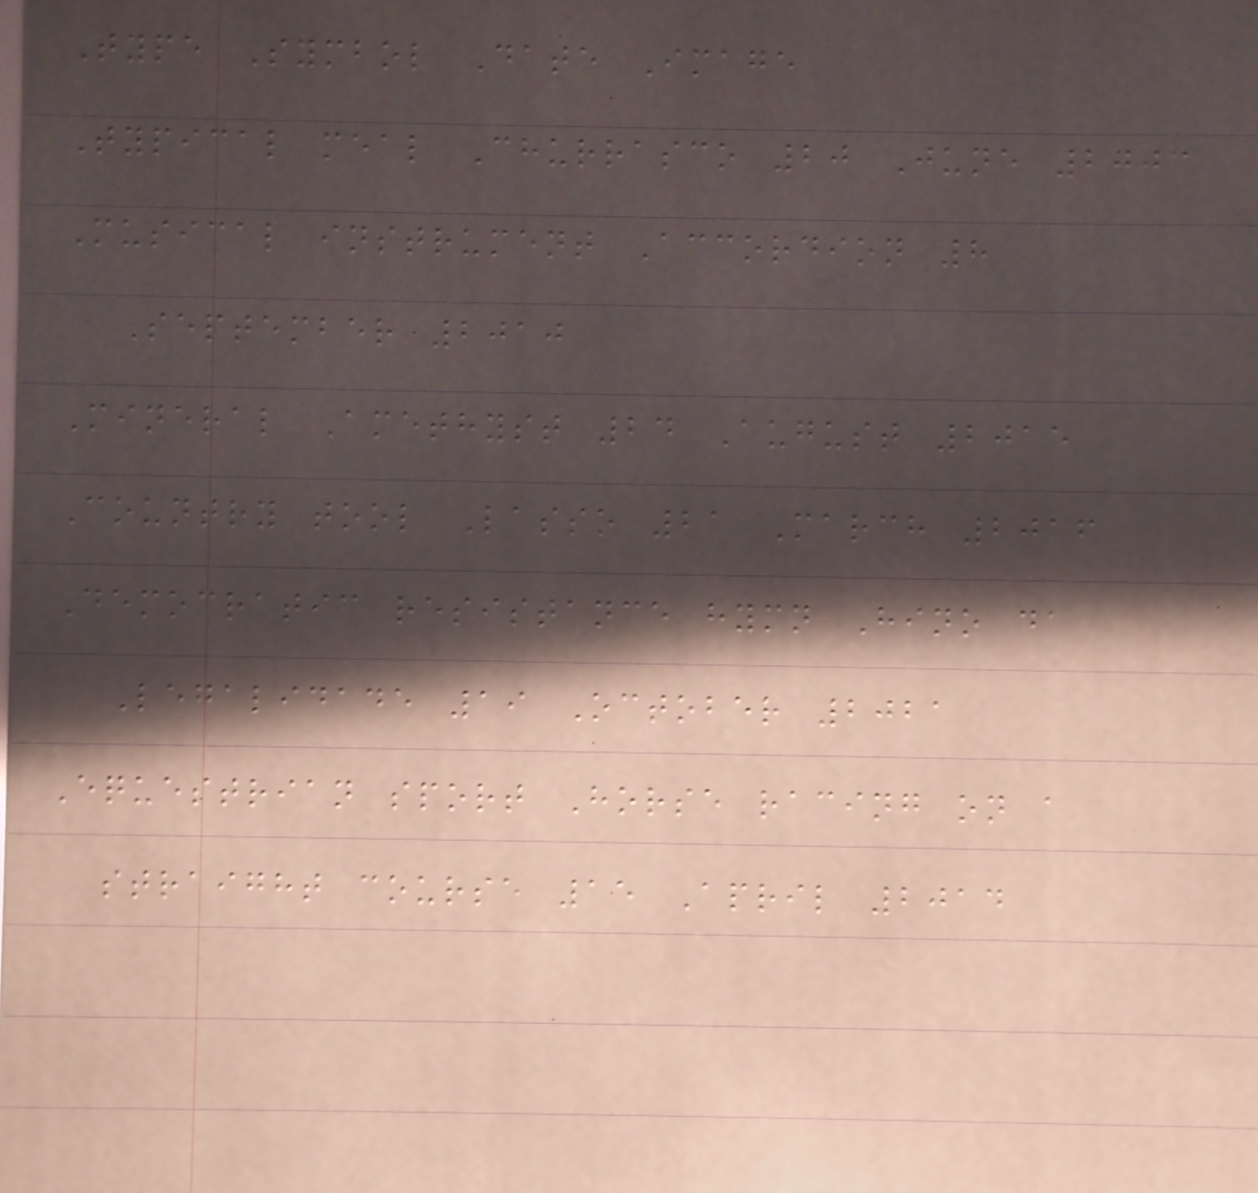Type Symbol Date Image
Typical meal Churrasco 20 June 2003
Musical instrument Accordion 8
September 2010
Mineral Amethyst 24 August 2015
Country tool Lasso 21 March 2016
Democratic resistance hymn Hino da
Legalidade 19 October 2021
Equestrian sport Horse racing on a
straight course 15 April 2014
